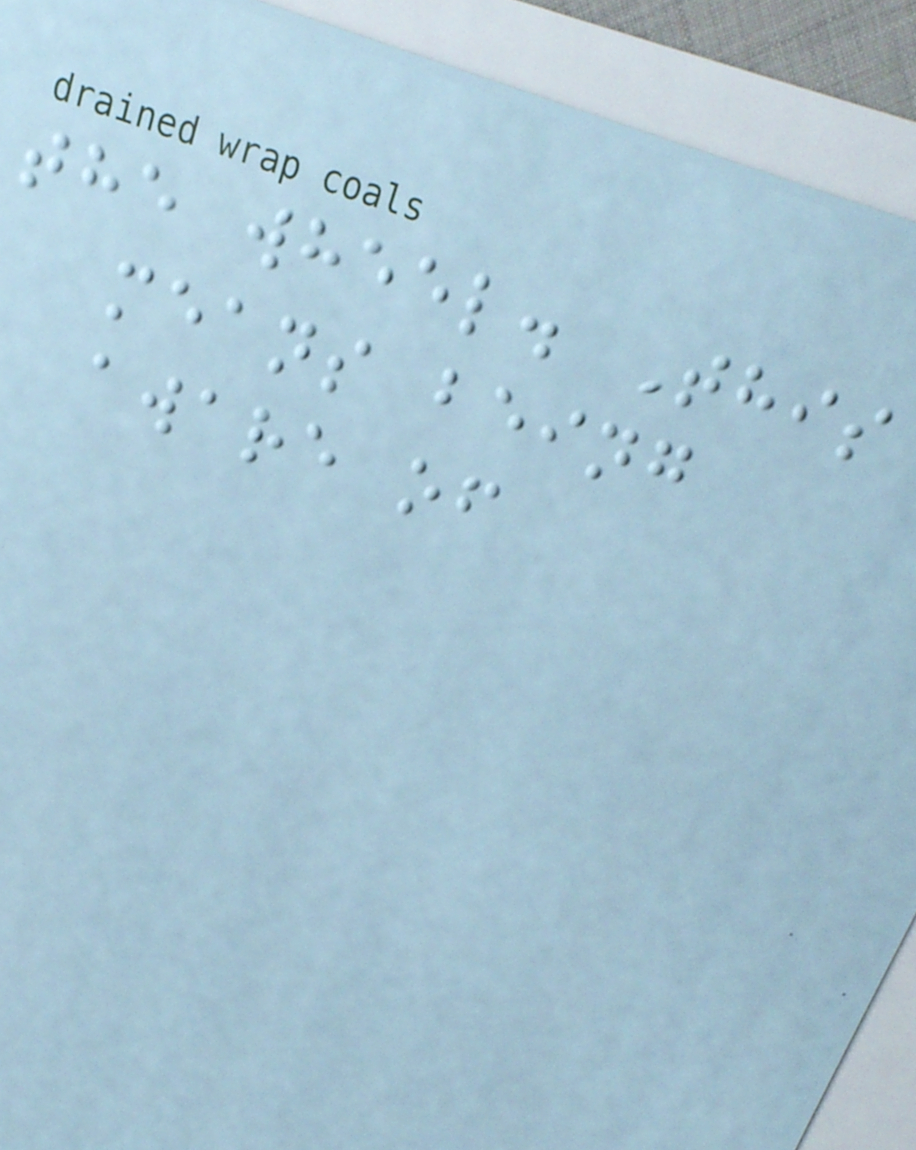the wheel. This
means being
aware of
